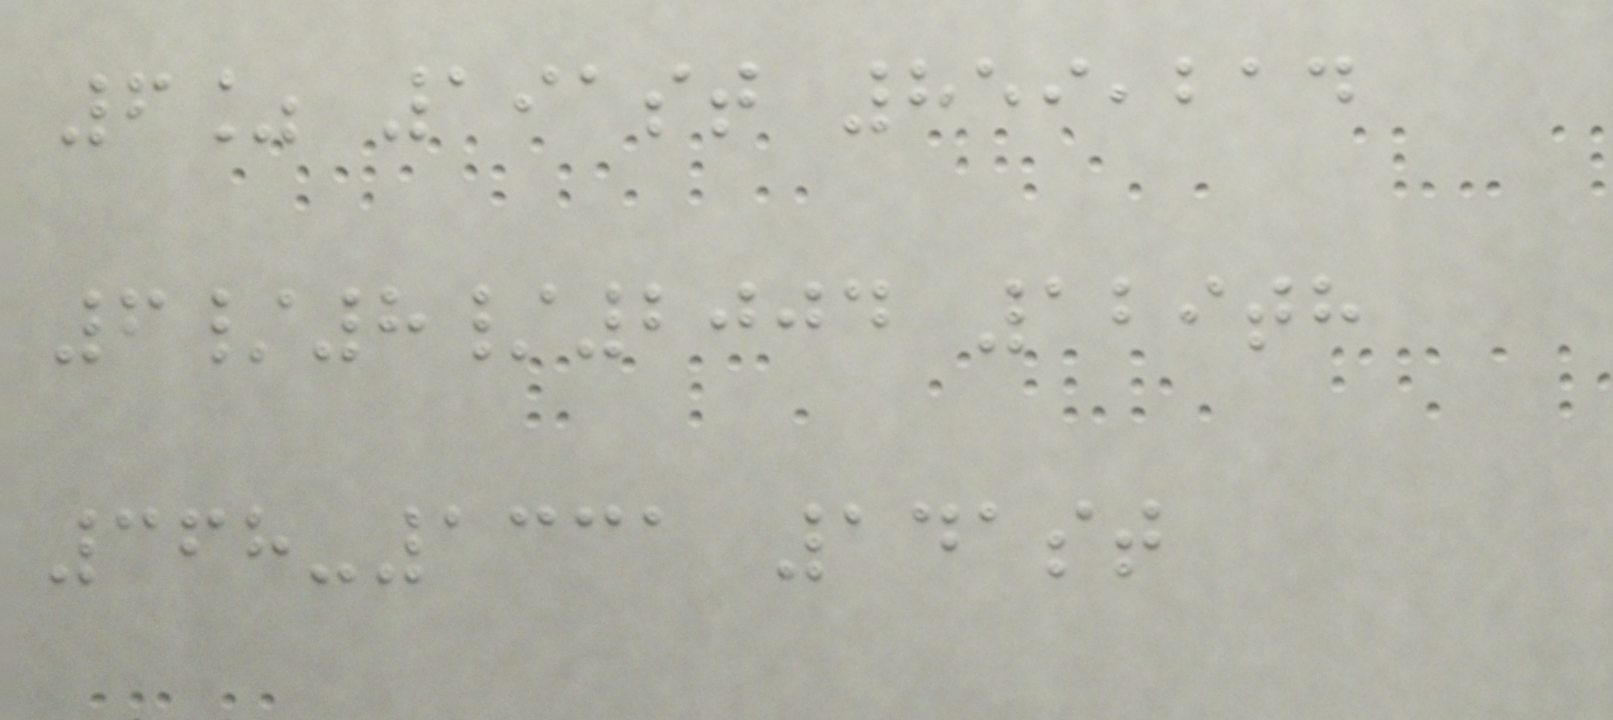6% 191st 859,214
6/8/2004 129th
368-1331 141st
